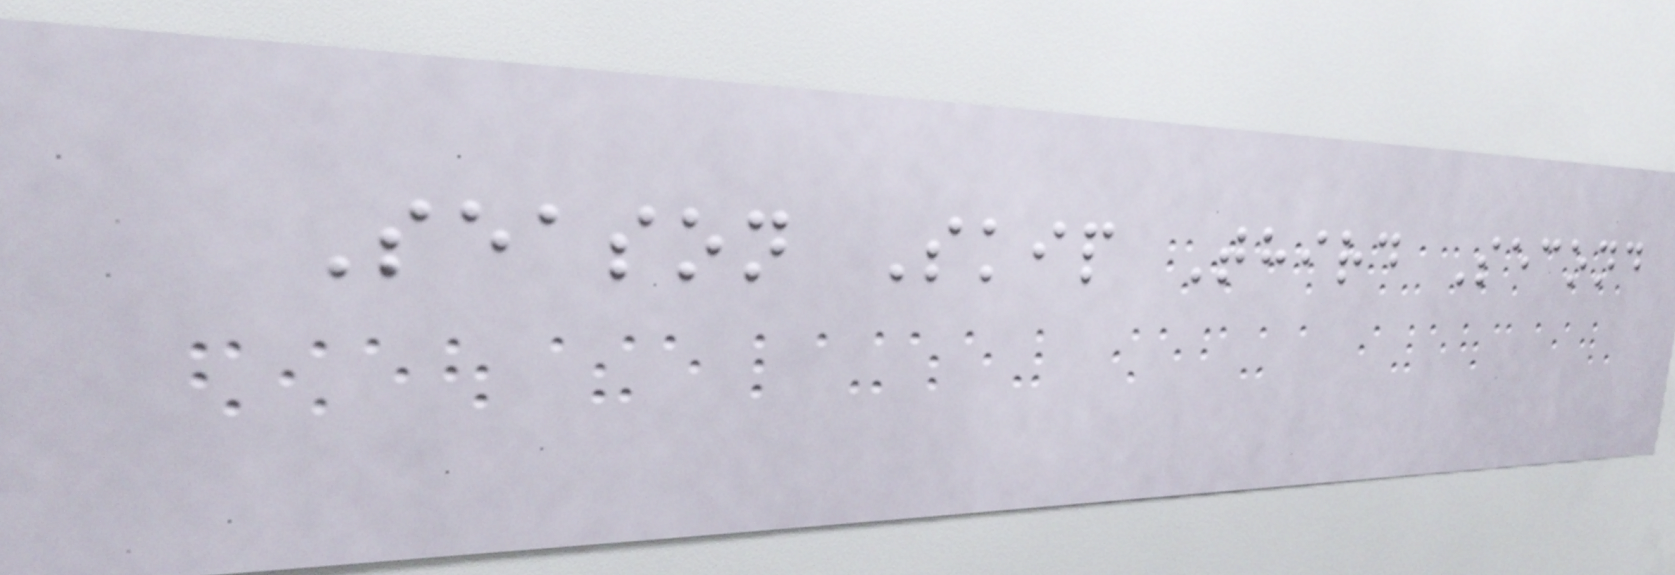Season Skip Third Second
